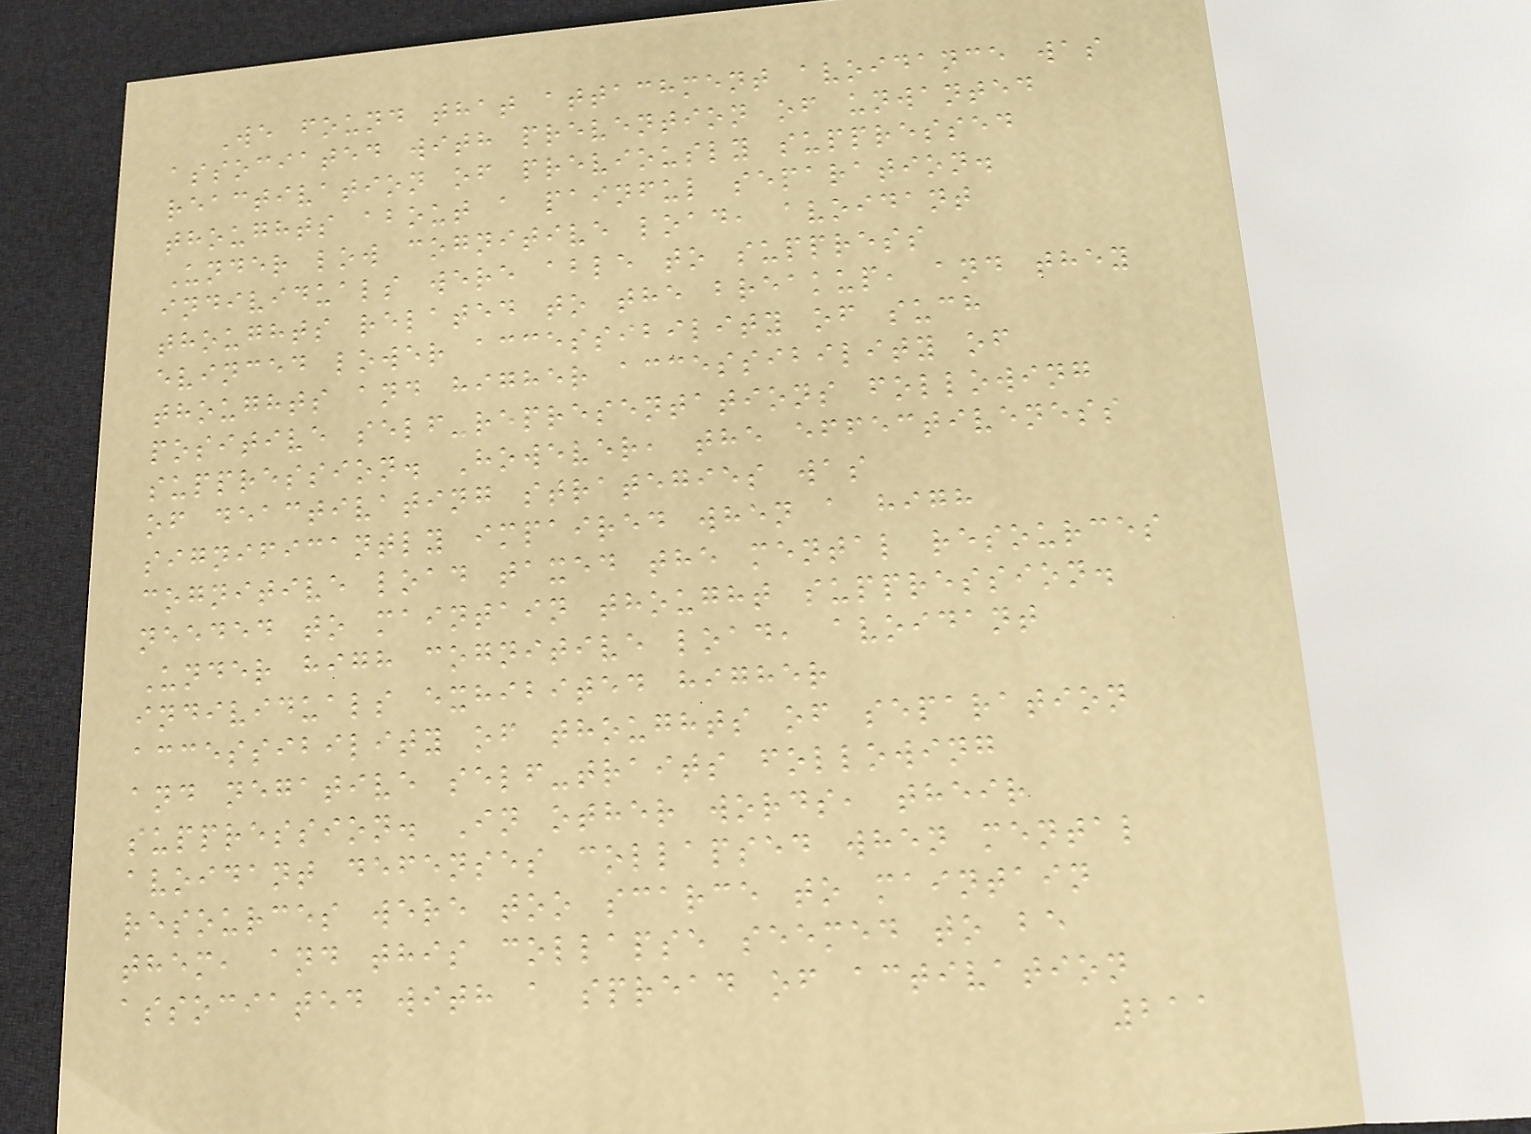We found that attachment avoidance was
associated with prevention of unwanted
reactivation of previously suppressed
thoughts about a painful separation.
Under low cognitive load, avoidant
individuals were able to suppress
thoughts related to the breakup, and they
evinced lower accessibility of such
thoughts and higher accessibility of
positive self-representations following
suppression. However, the effectiveness
of deactivating strategies was
significantly impaired when a high
cognitive load taxed the mental resources
needed to maintain thought suppression.
Under high cognitive load, avoidant
individuals exhibited higher
accessibility of thoughts of separation
and negative self-traits following
suppression. In other words, their
avoidant defenses collapsed when mental
resources were too scarce to maintain
them, and this collapse seemed to be
associated with a spread of activation
211
